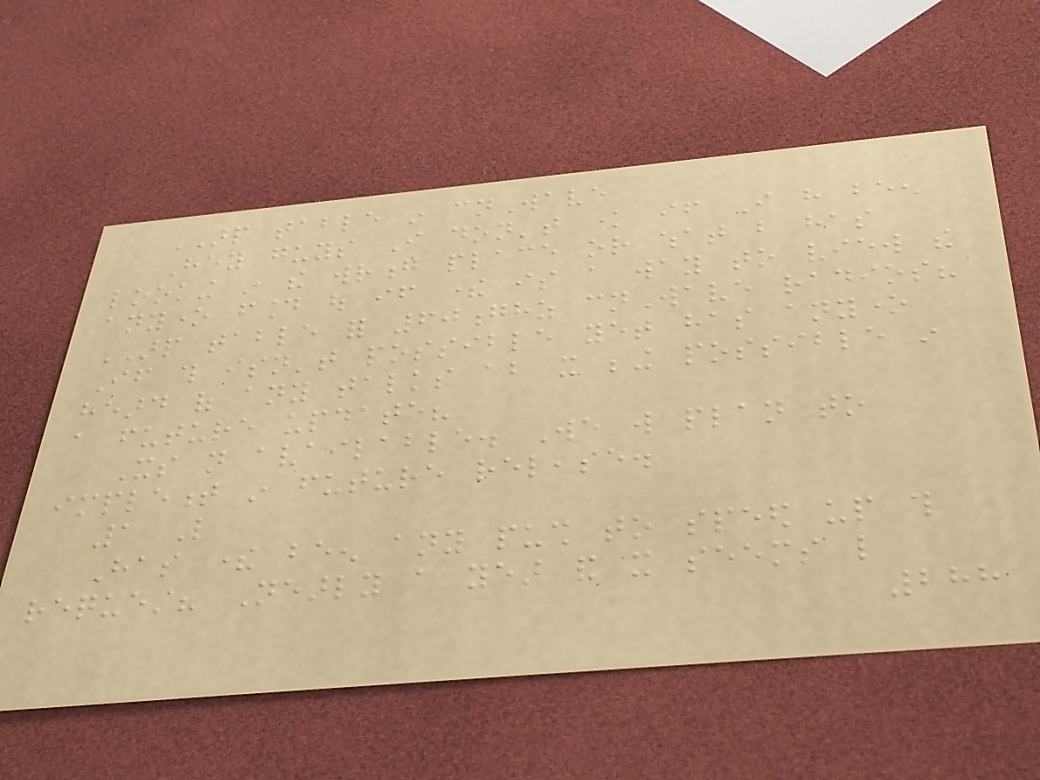ARP table in cnWave
Hey guys I don't know if I have been
looking in the wrong place or what but has
anyone found out if there is a way to view the
ARP table for 60ghz cnWave radios?
If this isn't possible yet has anyone
heard of any talks about it being possible in
a future update?
Its not available. We will plan to
implement in future release.
1 Like
Has there been any push to speed up this
request? Nearly a year and it seems like
288
